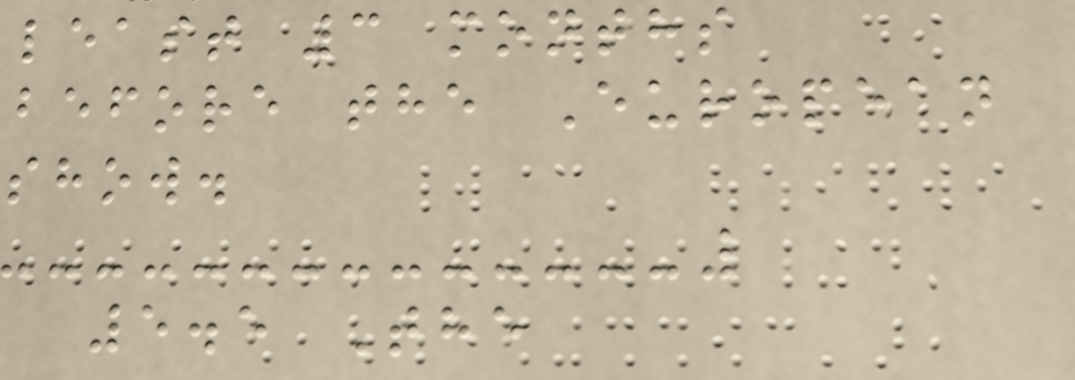least 3 months
before the European
show.
5.5 The
